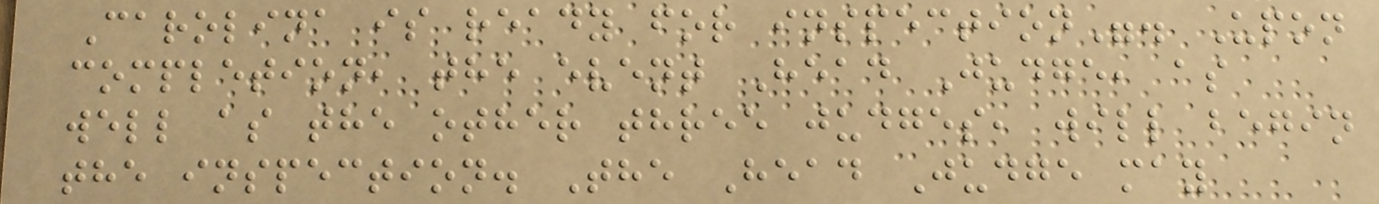Carolina is ready for inspection". Upon
completion, the event Head Judge, as
well as the other three judges, will begin
the inspection. The Head Judge may
